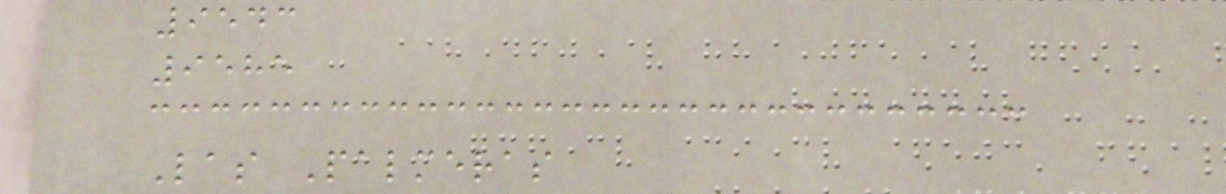9543
9585
Las Palmeras
